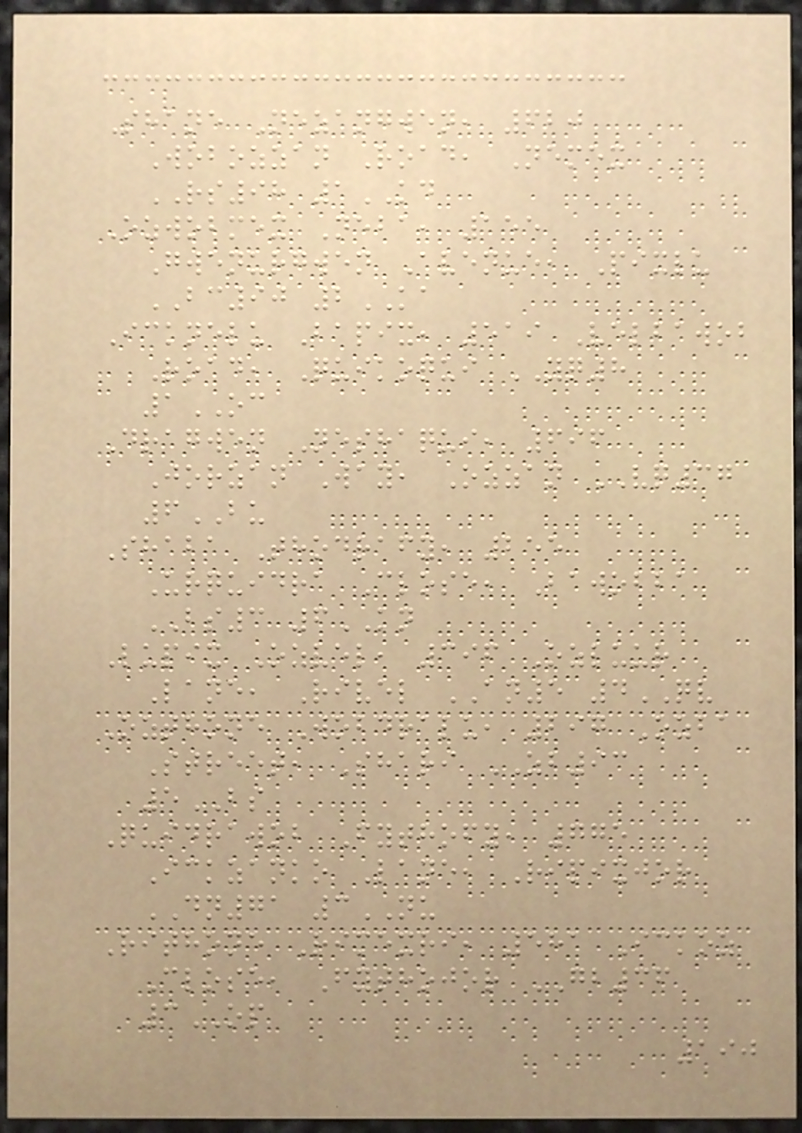Shane Nezangwen, 620
Wobozzan Road, Nemex
RS98 1KD
Ozwobmex Neba, 155
Gwenurgwen Avenue, Pixlu
BC90 2KA
Icknelu Bapix, 519 Velbawob
Road, Quikoqui YQ8
1OC
Dragwen Neshaqui, 696
Jorzan Way, Ozzan VQ37
6BU
Shaba Thodrafy, 255
Urquidra Close, Bawobba
BS3 6KN
Lupix Ozvel, 396 Ozluur
Lane, Rivel AN5 4QV
Ozthone Wobdralu, 297 Ozba
Street, Shari ZB93
5BS
Quidrawob Fythofy, 775
Ickzanko Lane, Ripixjor
DN71 3NU
Rithone Rimexri, 581 Ickoz
Close, Fythojor GB36
3OP
190
